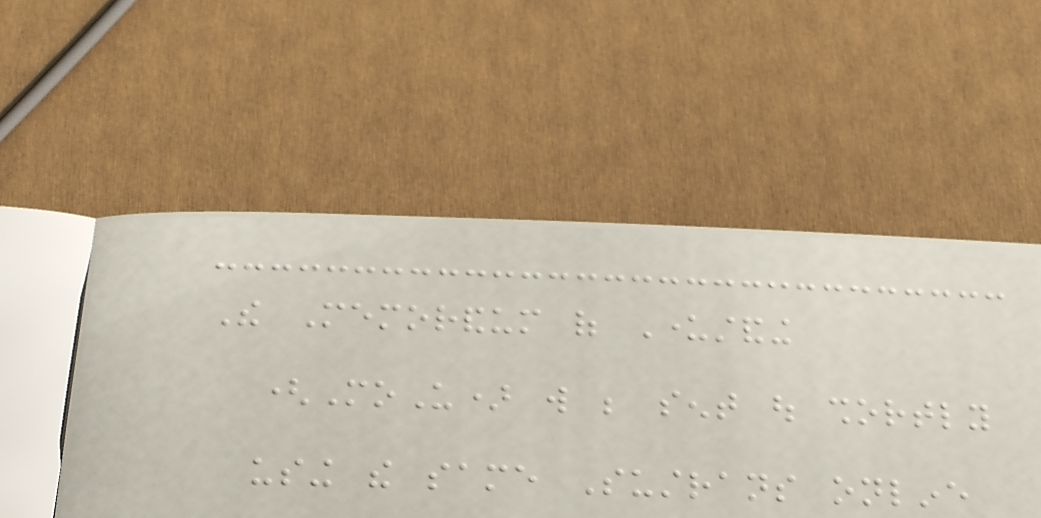The Memorandum of Understanding
(MoU) will be sent out shortly
using the same Sustrans online
